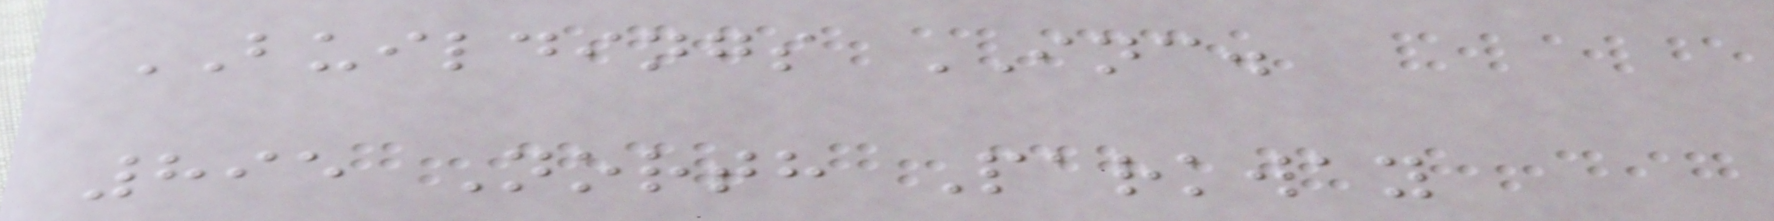BUILDINGS INC.
895 North Parkway
